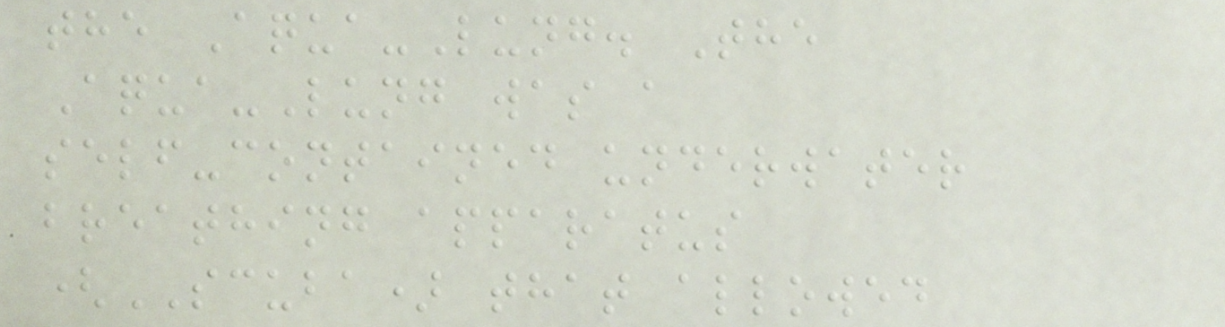the Aqua-Lung. The
Aqua-Lung was a
self-contained underwater
breathing apparatus
(SCUBA) that allowed
